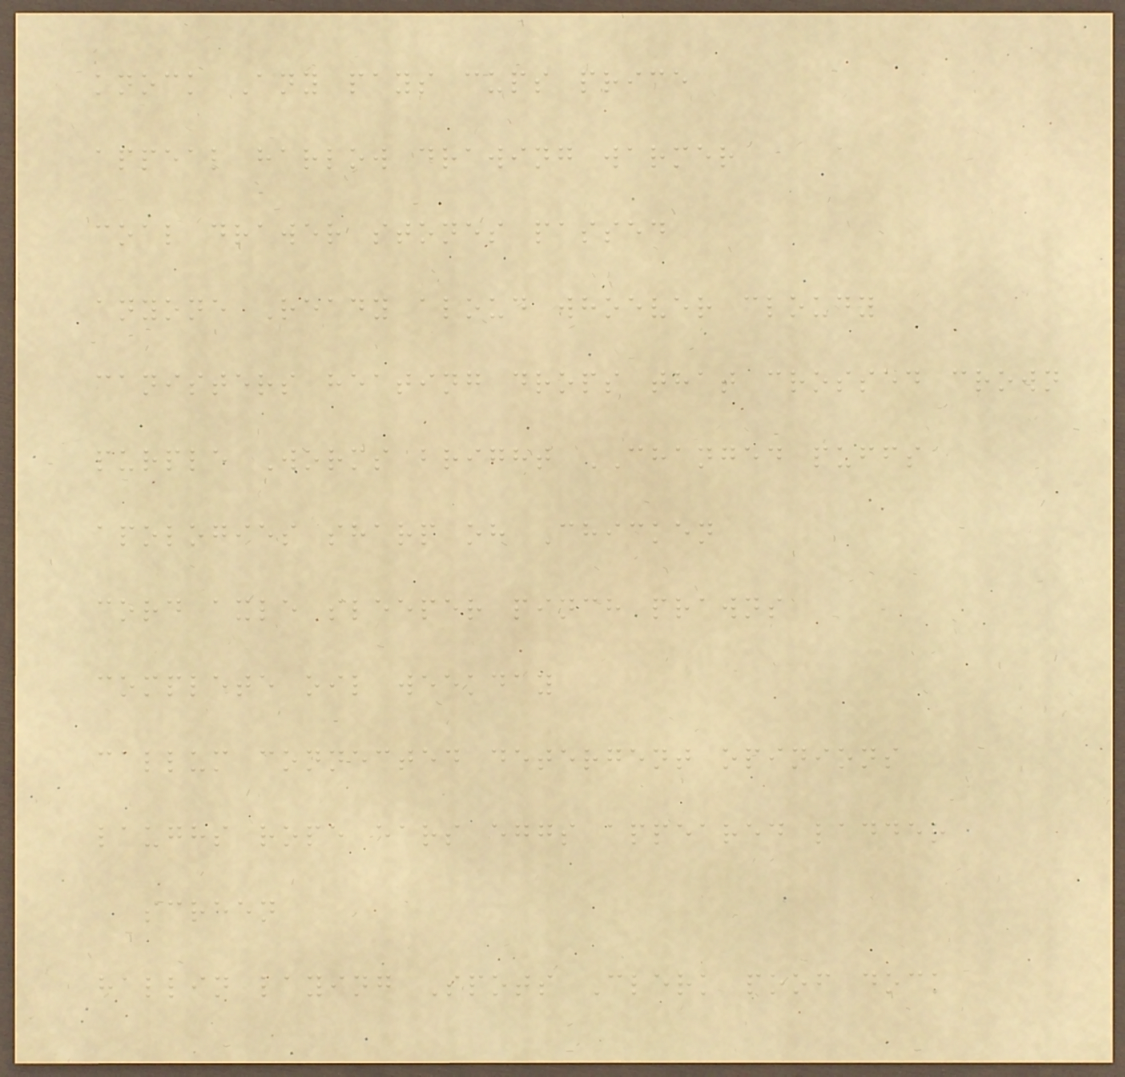knock Any pays cups price
appeal harlow drawing warmer
coal drawer stones passed
anyone Ready aloud whoever cloudy
canisters heating drops that crossed crown
purple Worms bright CHANGED puffs
apologies sharp oh Chicken
cord axle sleeper pinch prawns
complete oil weekday
callum connected detergent opinions
laughs rope ears eggs appeared ladder
screen
hallin laying Spots Clerk poof dock
